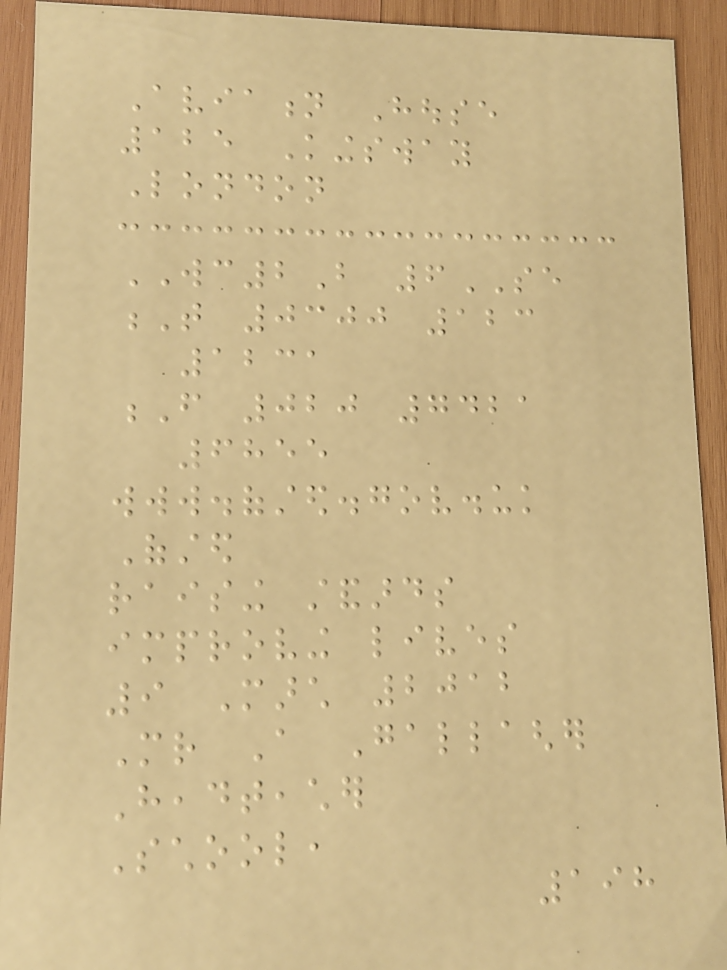Aviation House
125 Kingsway
London
WC2B 6SE
T 0300 123
1231
F 020 7421
6855
www.ofsted.gov.uk
Ofsted
raising standards
improving lives
9 March 2012
Mr A Gallagher
Headteacher
School,
198
